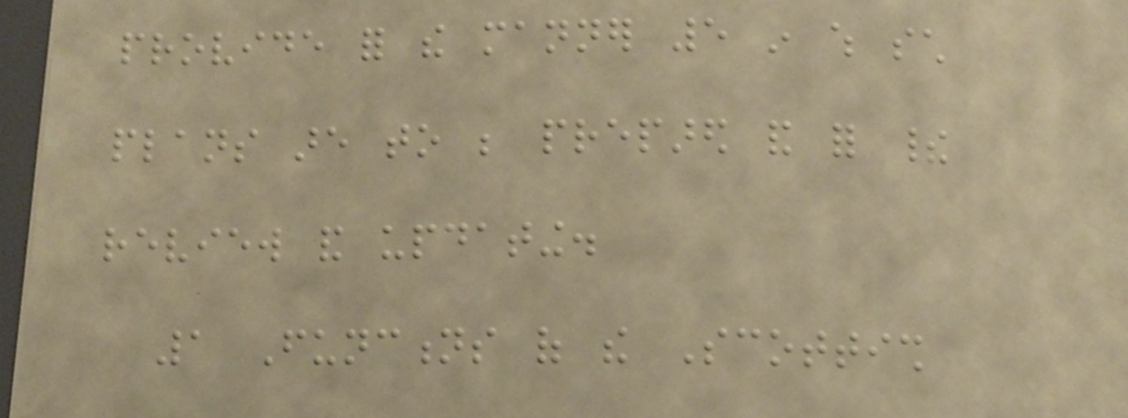provide for the manner 5 in which such
plans are to be prepared and for their
review and updating.
1 Functions of the Scottish
